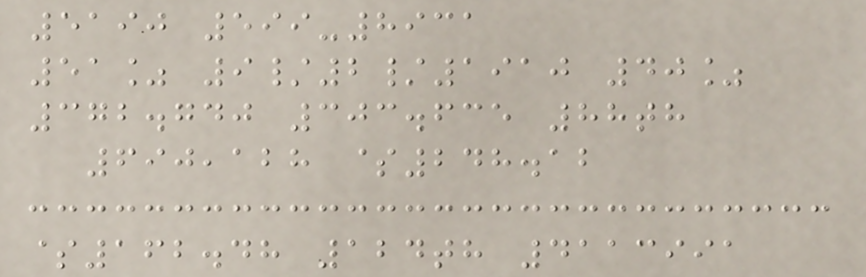5190 599-8931
51% 9/2/1910 40%
372.740 303.635 88th
690,128 $248.12
$162.48 124th 4113991
